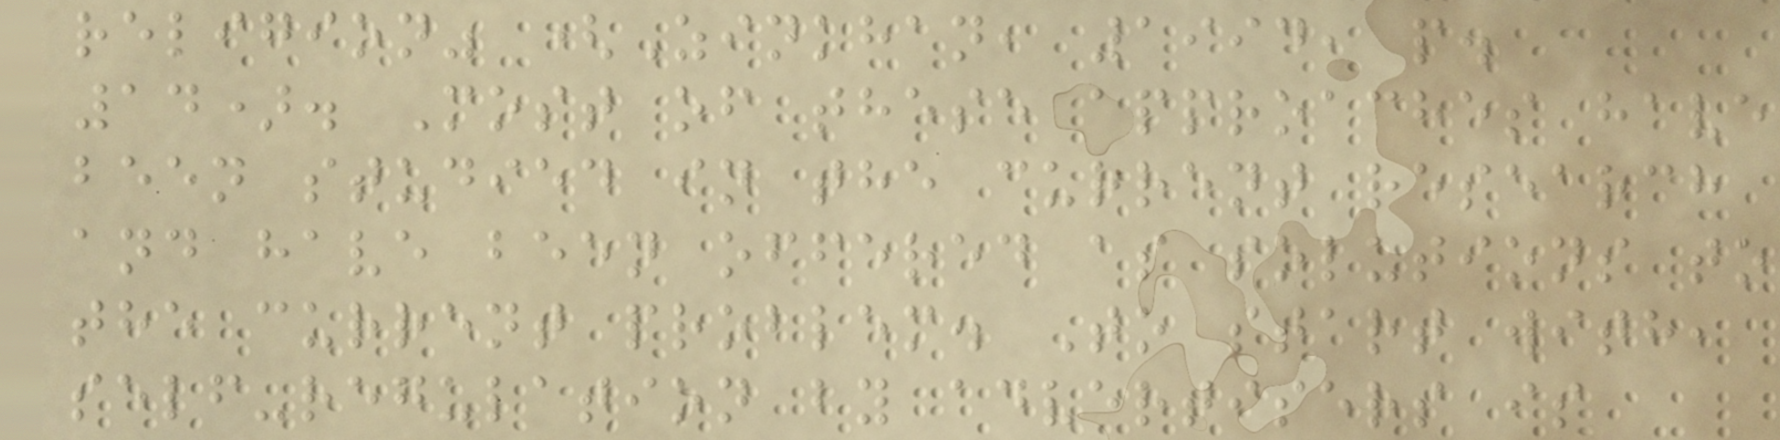religion" (Zinkhan, 1994, p.
14). Most of these approaches have
been studied in the current research
and have been offered as solutions to
the current problem. To start with,
self-regulation by advertisers is
